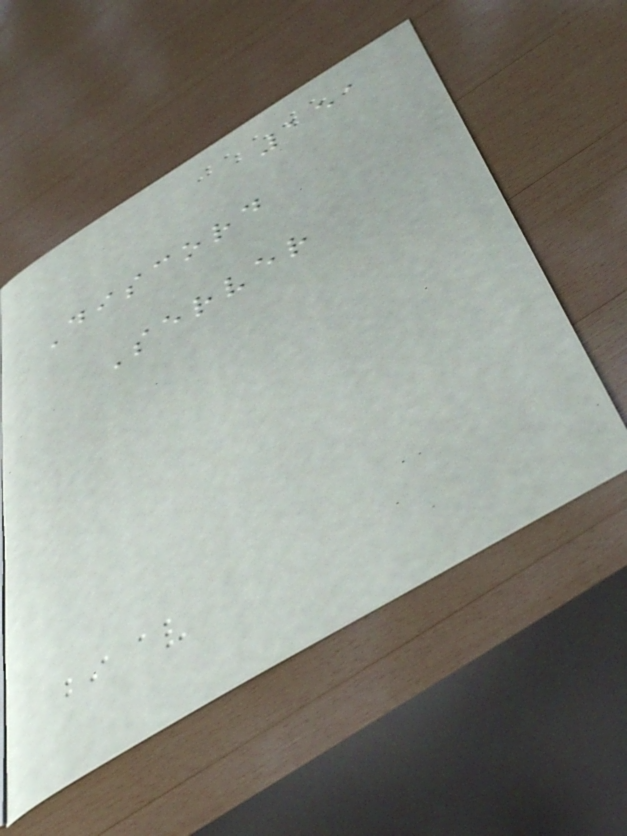151
Discord
Server
